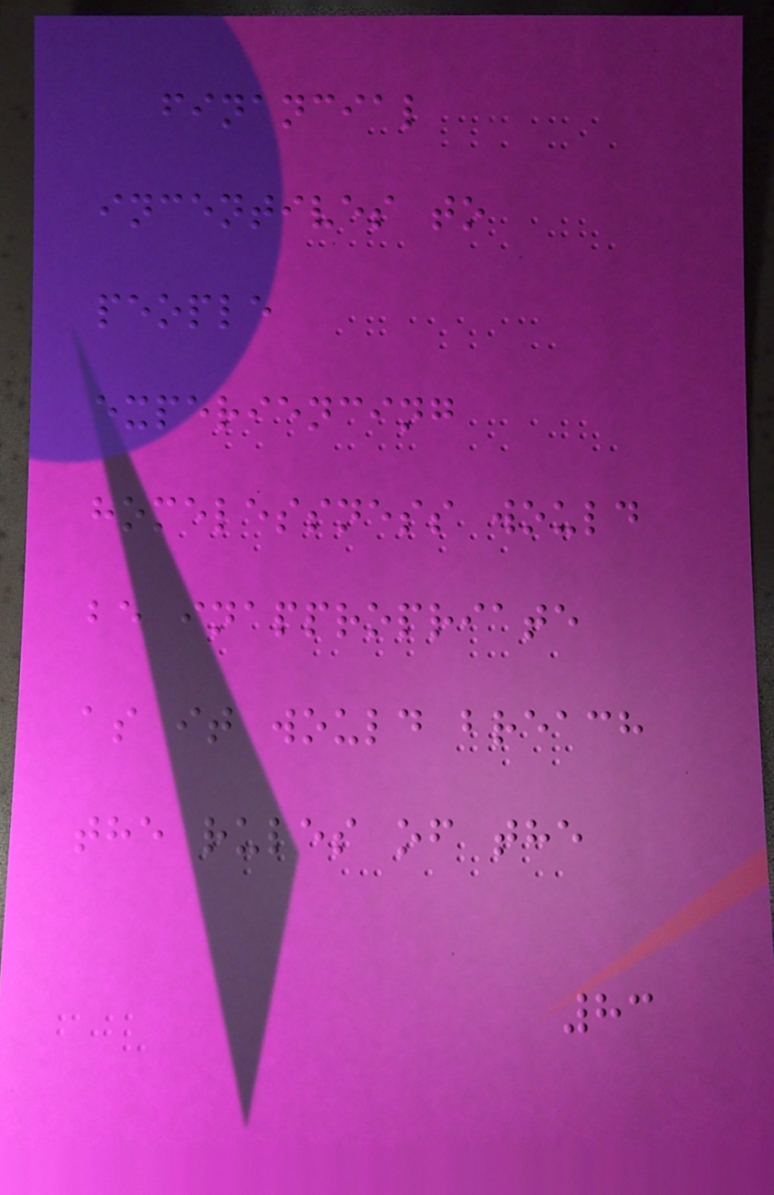financial
incentives to
people
experiencing
homelessness would
be inappropriate
as it would breach
the rules of the
83
